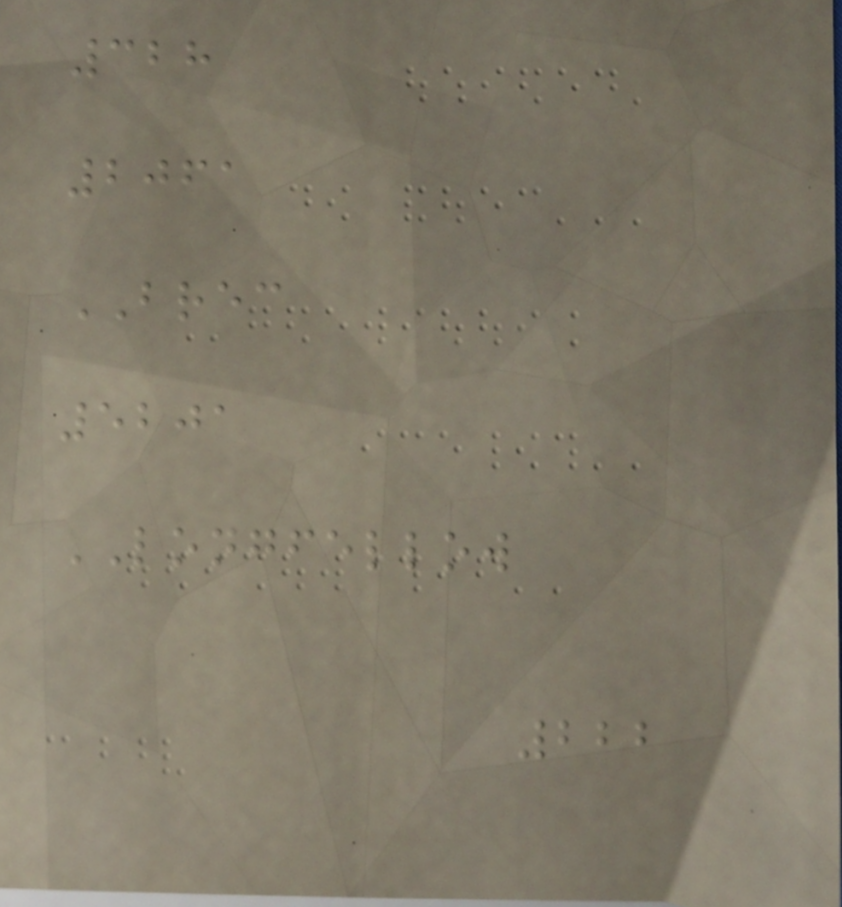328
2061
BREC
5201
LONGFELLOW
222
